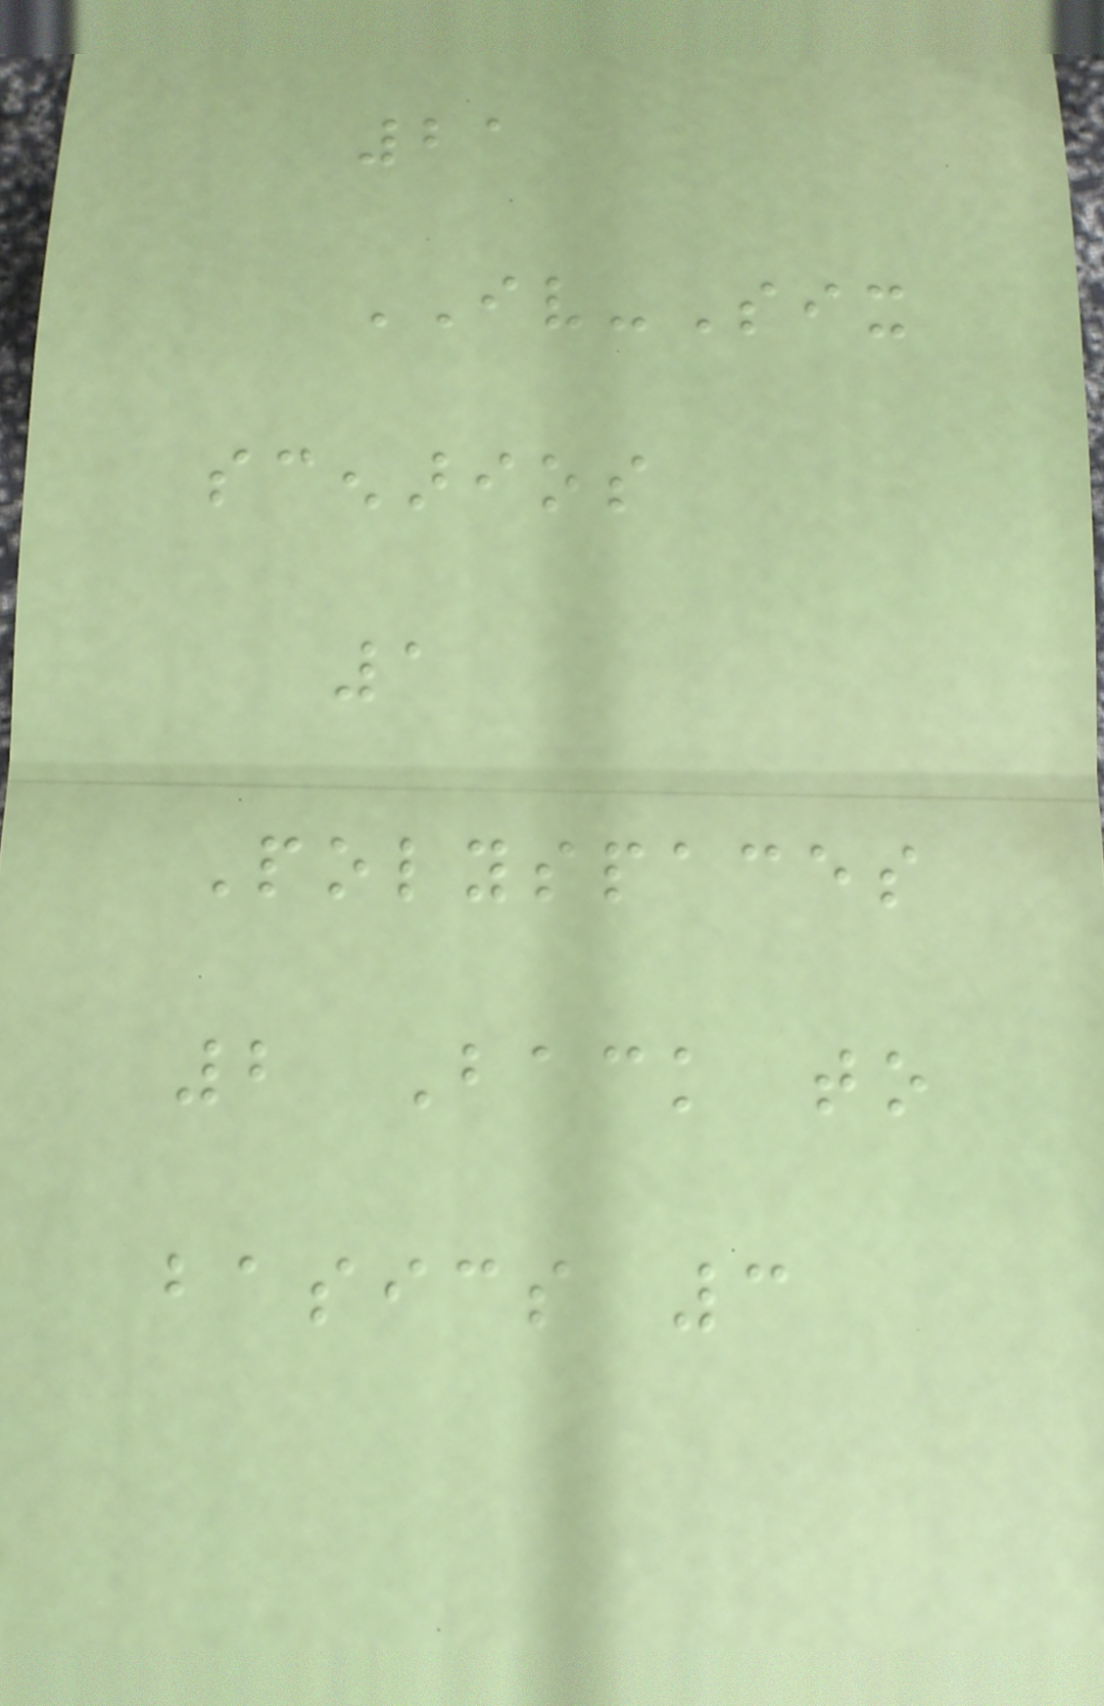21
IV-Six
scenarios
1
Polyspaces
2 Back to
basics 3
